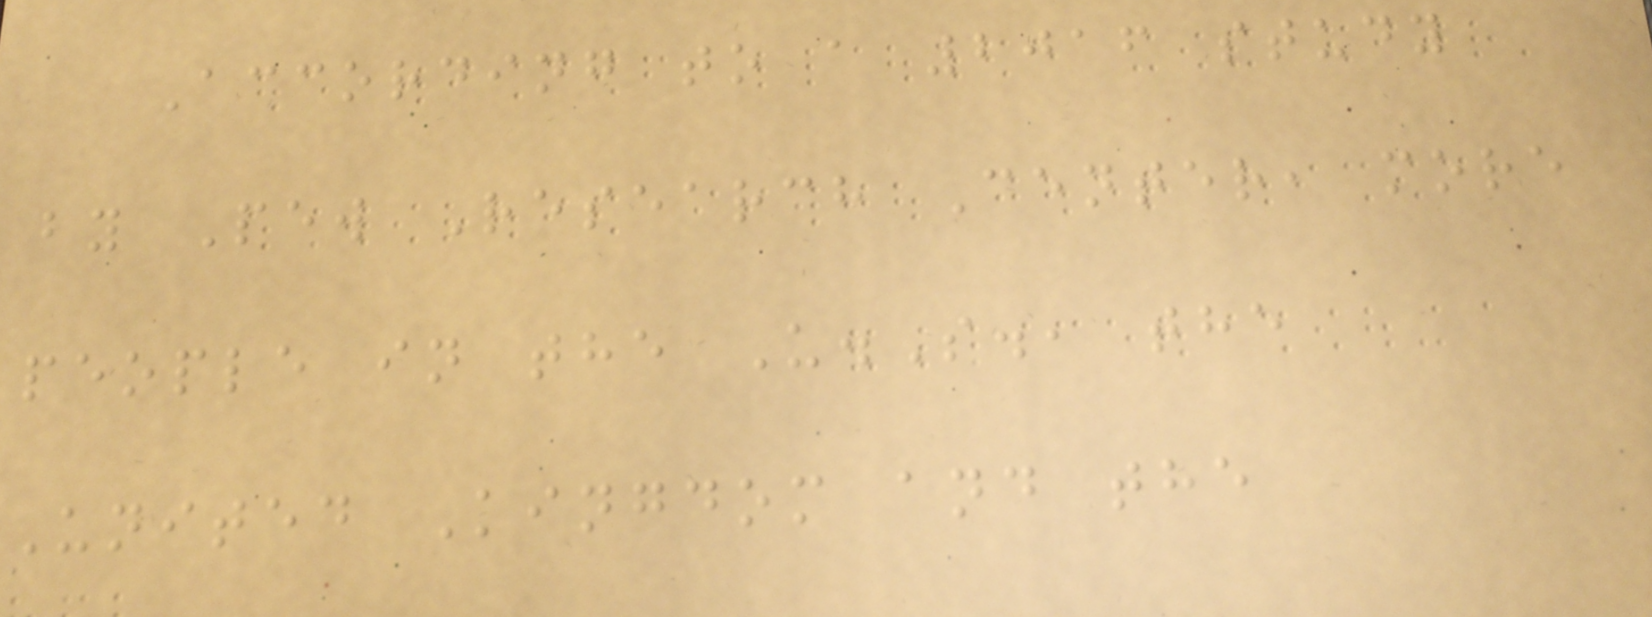According to a 2016 study
by Pew Research Center, more
people in the U.S., the
United Kingdom and the
